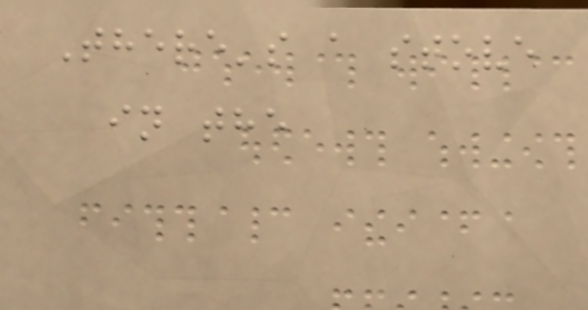There's a stove
in the
